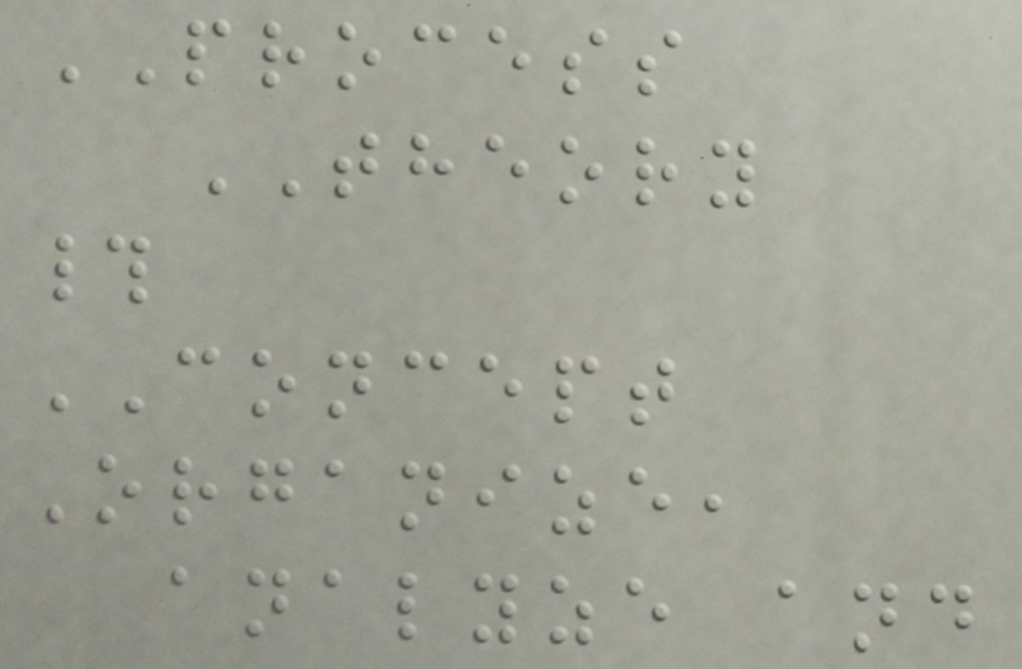PROCESS
THEORY
#
CONCEPT
Organize,
analyze and
